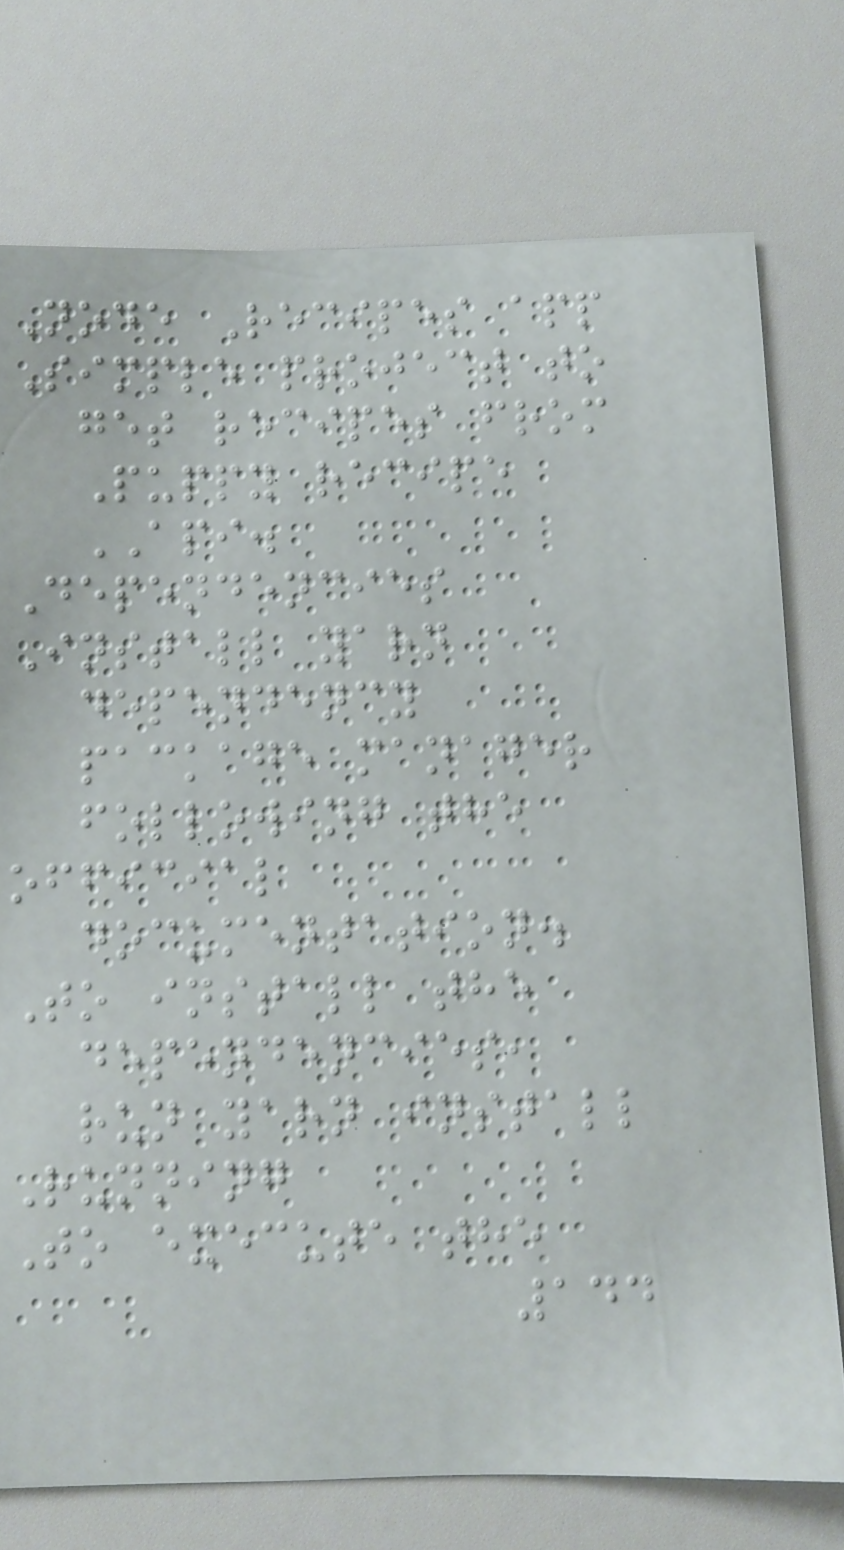Node Recipes app
Simple project to
get recipes from
Puppy recipe
API.
Dependencies
Install yarn
dependency
package manager
following the
official
documentation.
To install the
dependencies,
run yarn install
Running
To execute the
144
